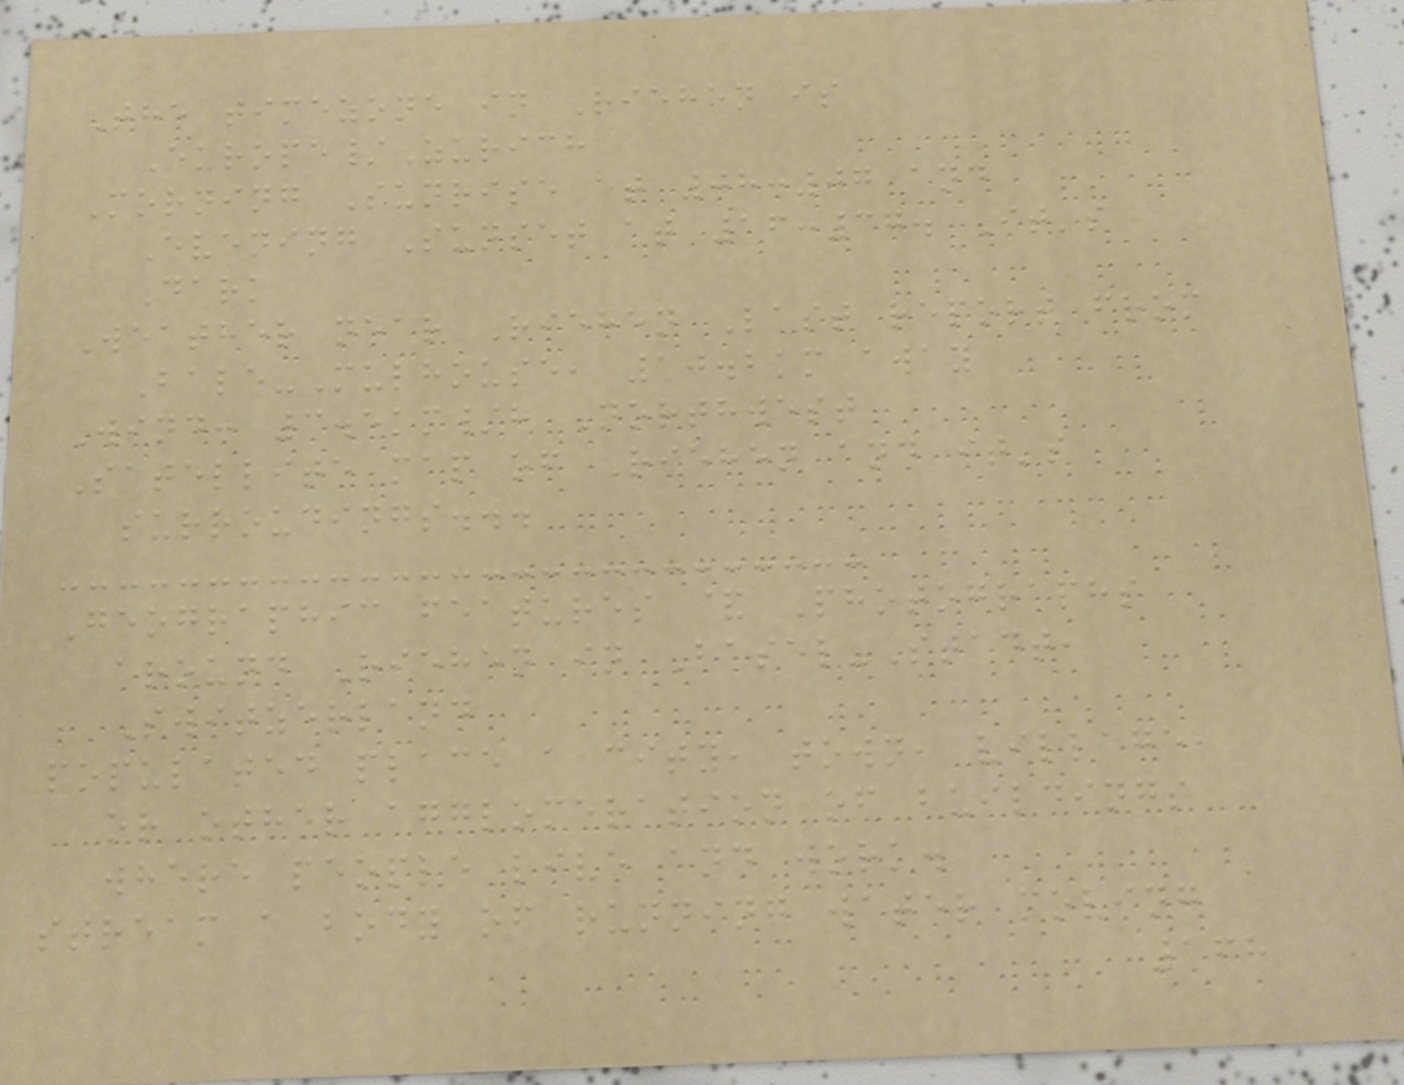The timezone in Riehen is
Europe/Zurich
Morning Sunrise at 08:07 and
Evening Sunset at 16:37. It's
Dark
Weather near Riehen Last report from
Bale-Mulhouse, 10.2km away
Wind: 3.5km/h Northwest
Satellite map of Riehen and it's
surroudings...
Geographic features & Photographs
around Riehen in Basel-Stadt,
Switzerland
populated place a city, town, village,
or other agglomeration of buildings
where people live and work.
stream a body of running water moving
168
